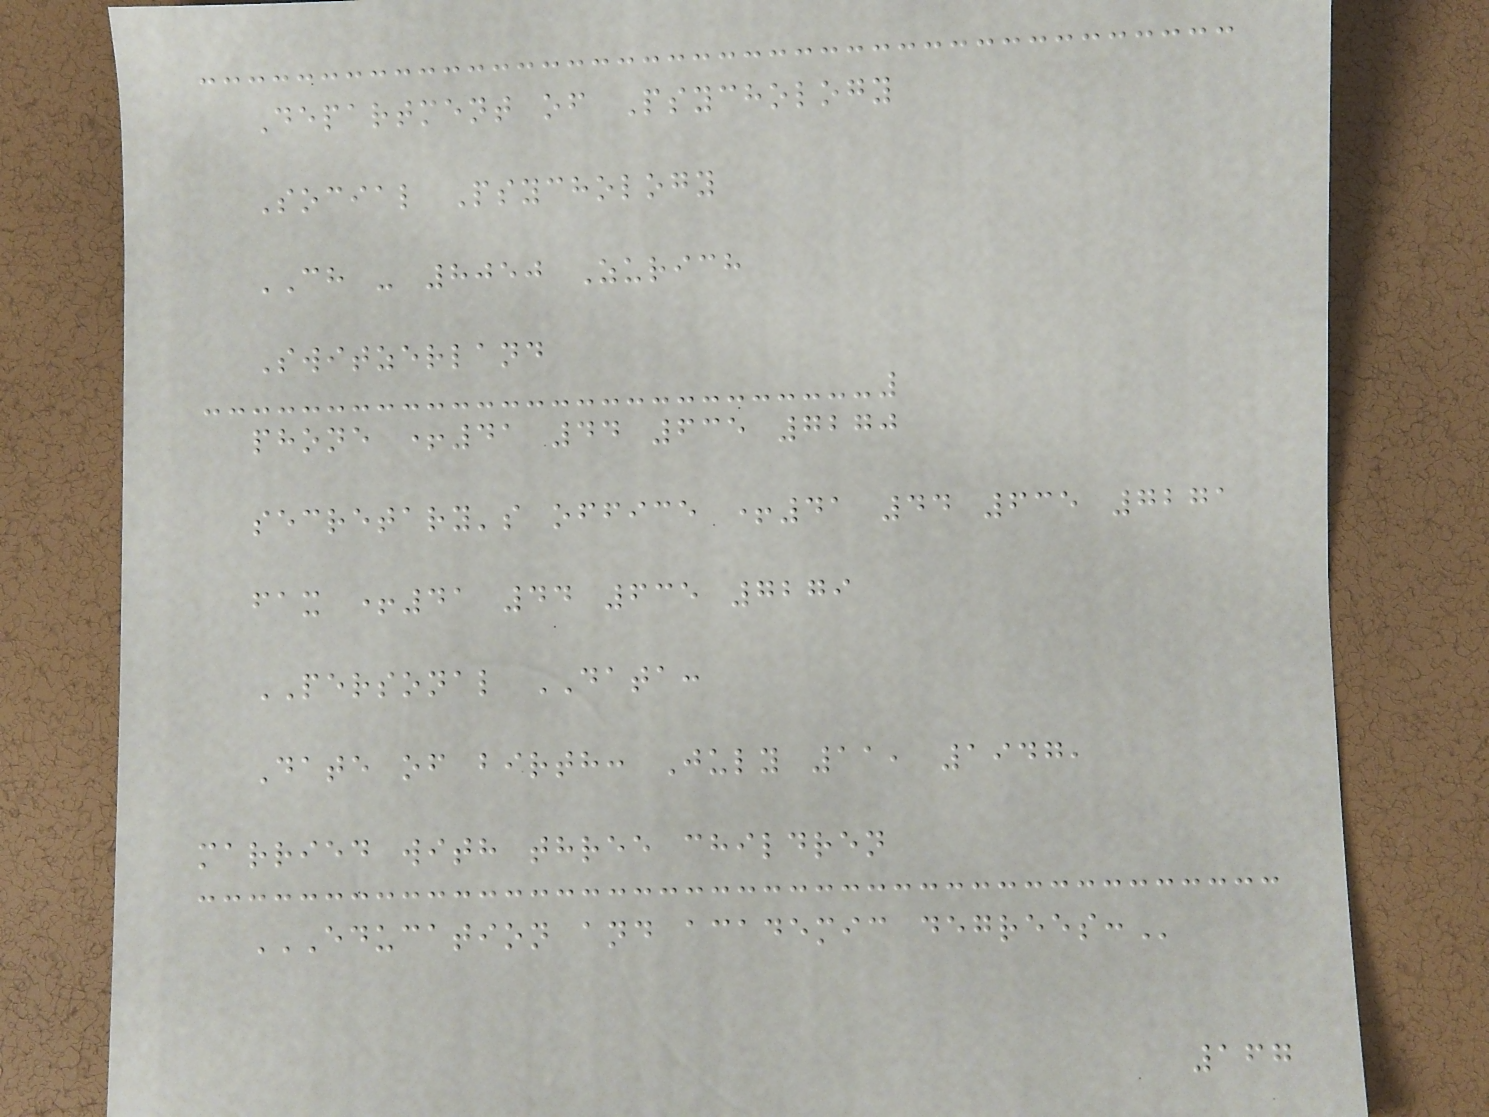Department of Psychology
Social Psychology
CH - 8050 Zurich
Switzerland
phone +41 44 635 7270
secretary's office +41 44 635 7271
fax +41 44 635 7279
PERSONAL DATA:
Date of birth: July 11, 1947,
married with three children
EDUCATION AND ACADEMIC DEGREES:
167
